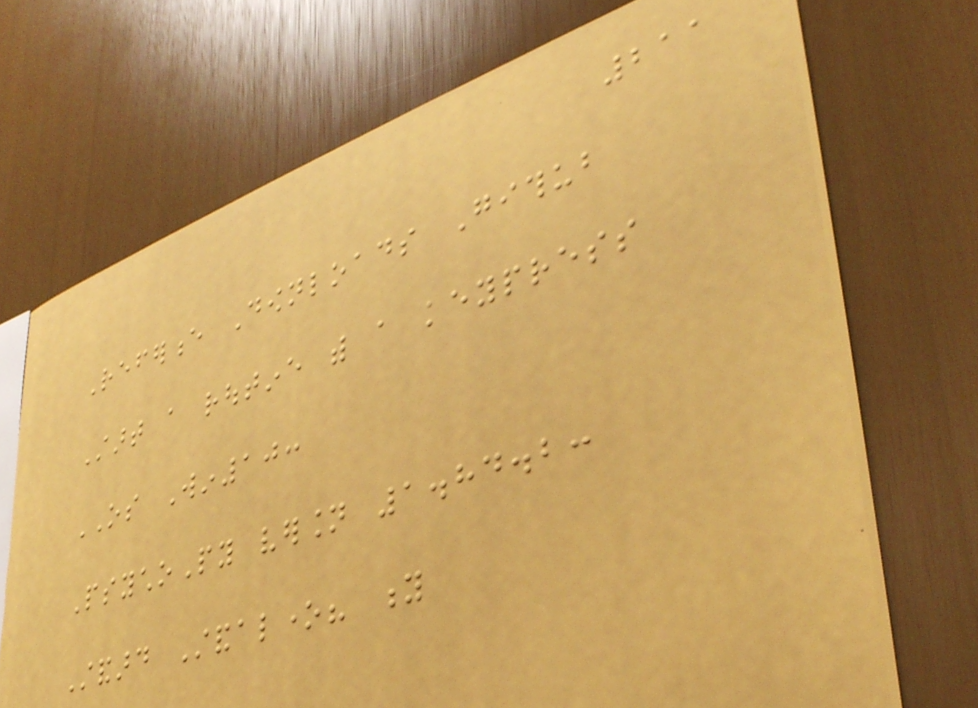211
Reference Downloads Github
Start a routine with a keypress
OS Win10:
PsychoPy version 1.84.2:
Standard Standalone? y
